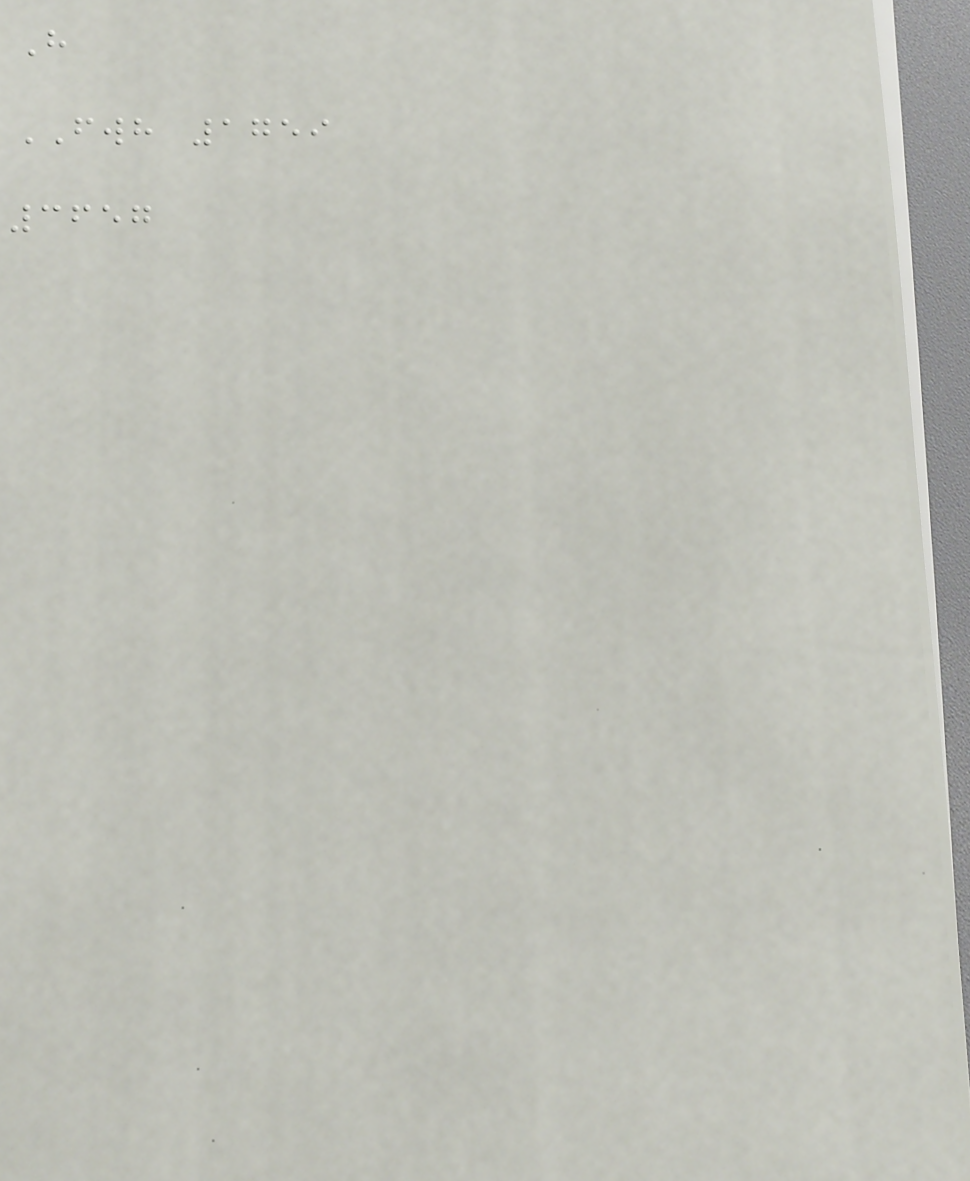H
FWH 1759
3657
